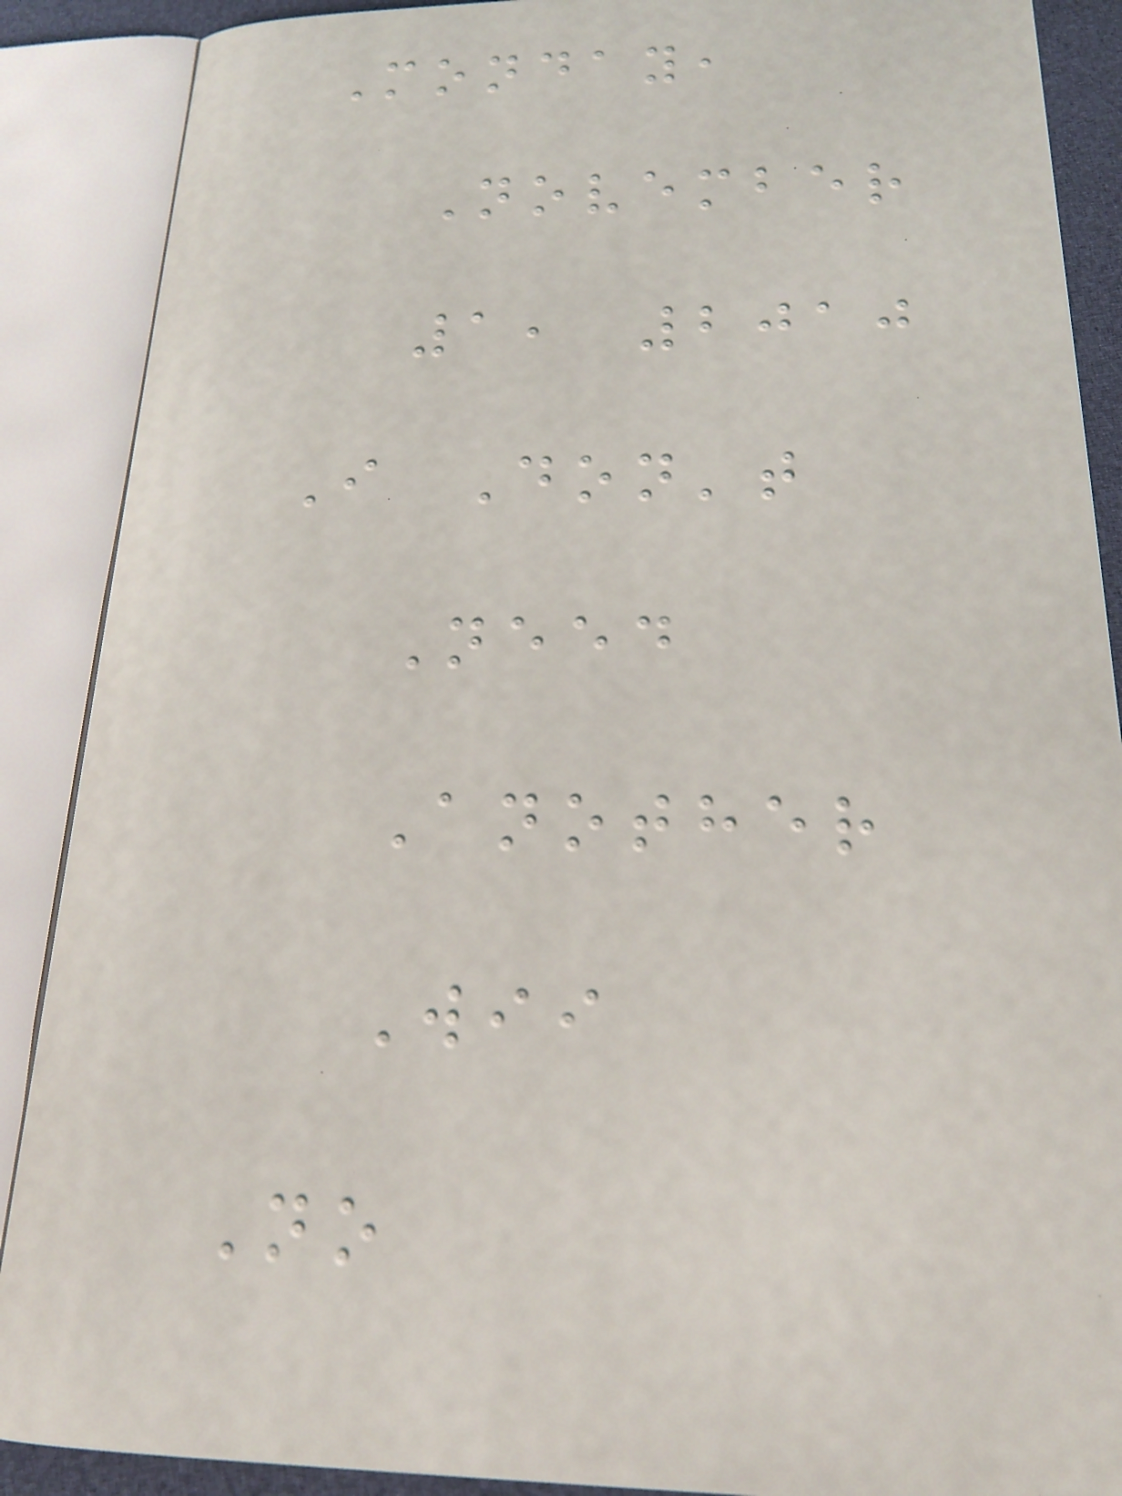Monday,
November
1, 2010
I Don't
Need
Another
Wii
No
